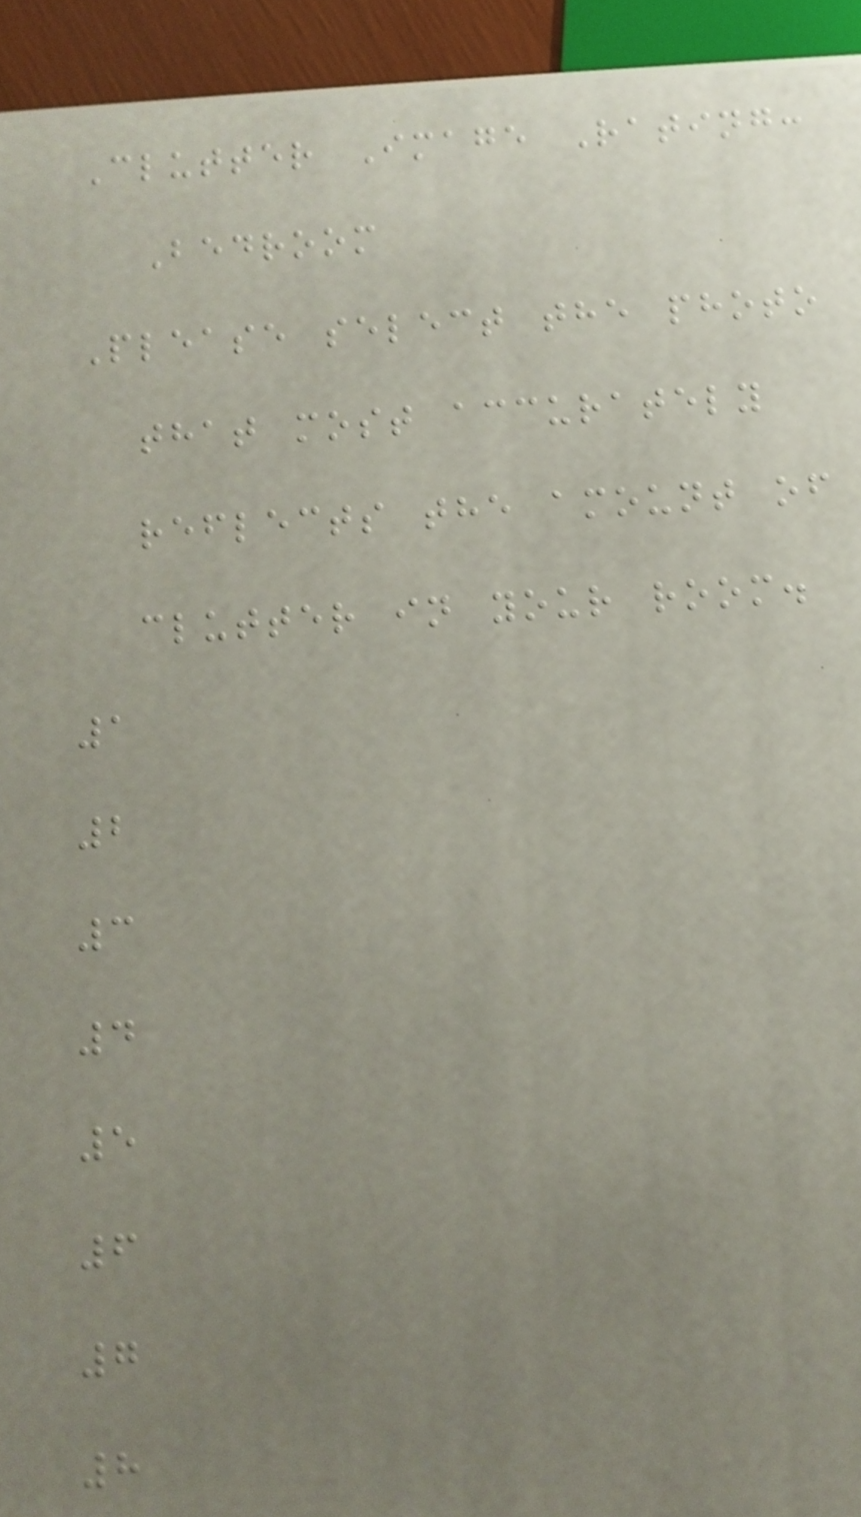Clutter Image Rating:
Bedroom
Please select the photo
that most accurately
reflects the amount of
clutter in your room.
1
2
3
4
5
6
7
8
